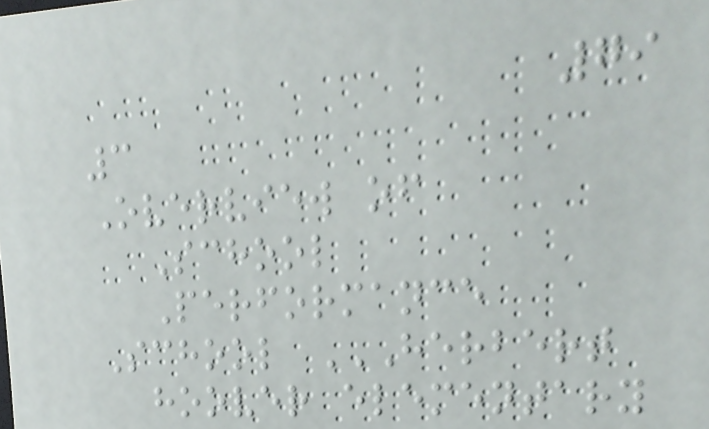79
3
Overview of
School
Performance
School HERBERT
HOOVER ELEMENTARY
